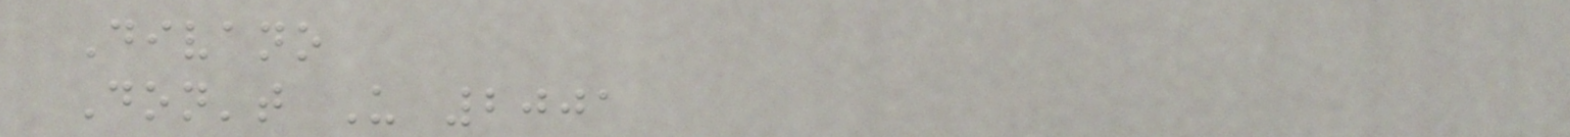Divano
Don't U 2001
